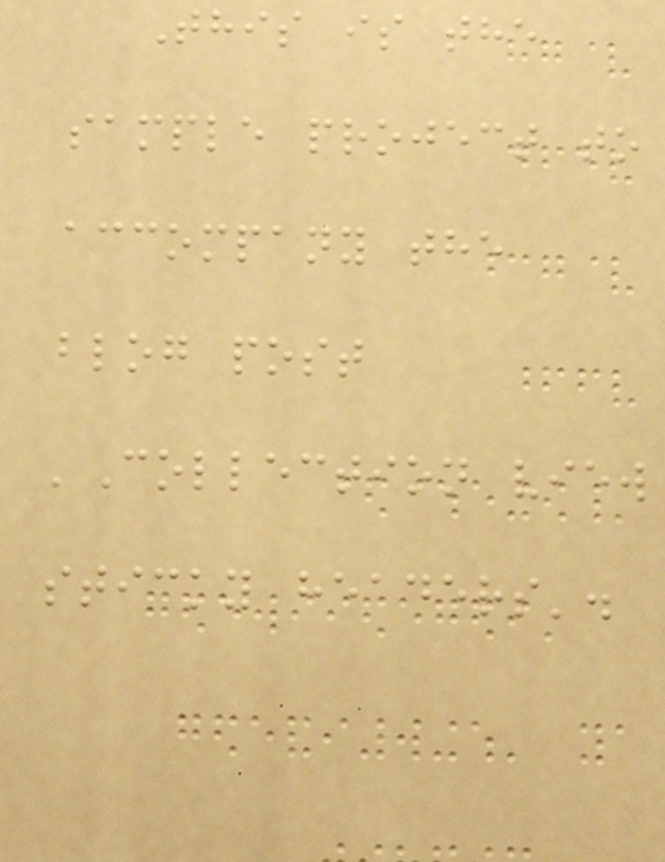This is the
sample project to
accompany the
blog post
'Collection view
sticky headers'.
